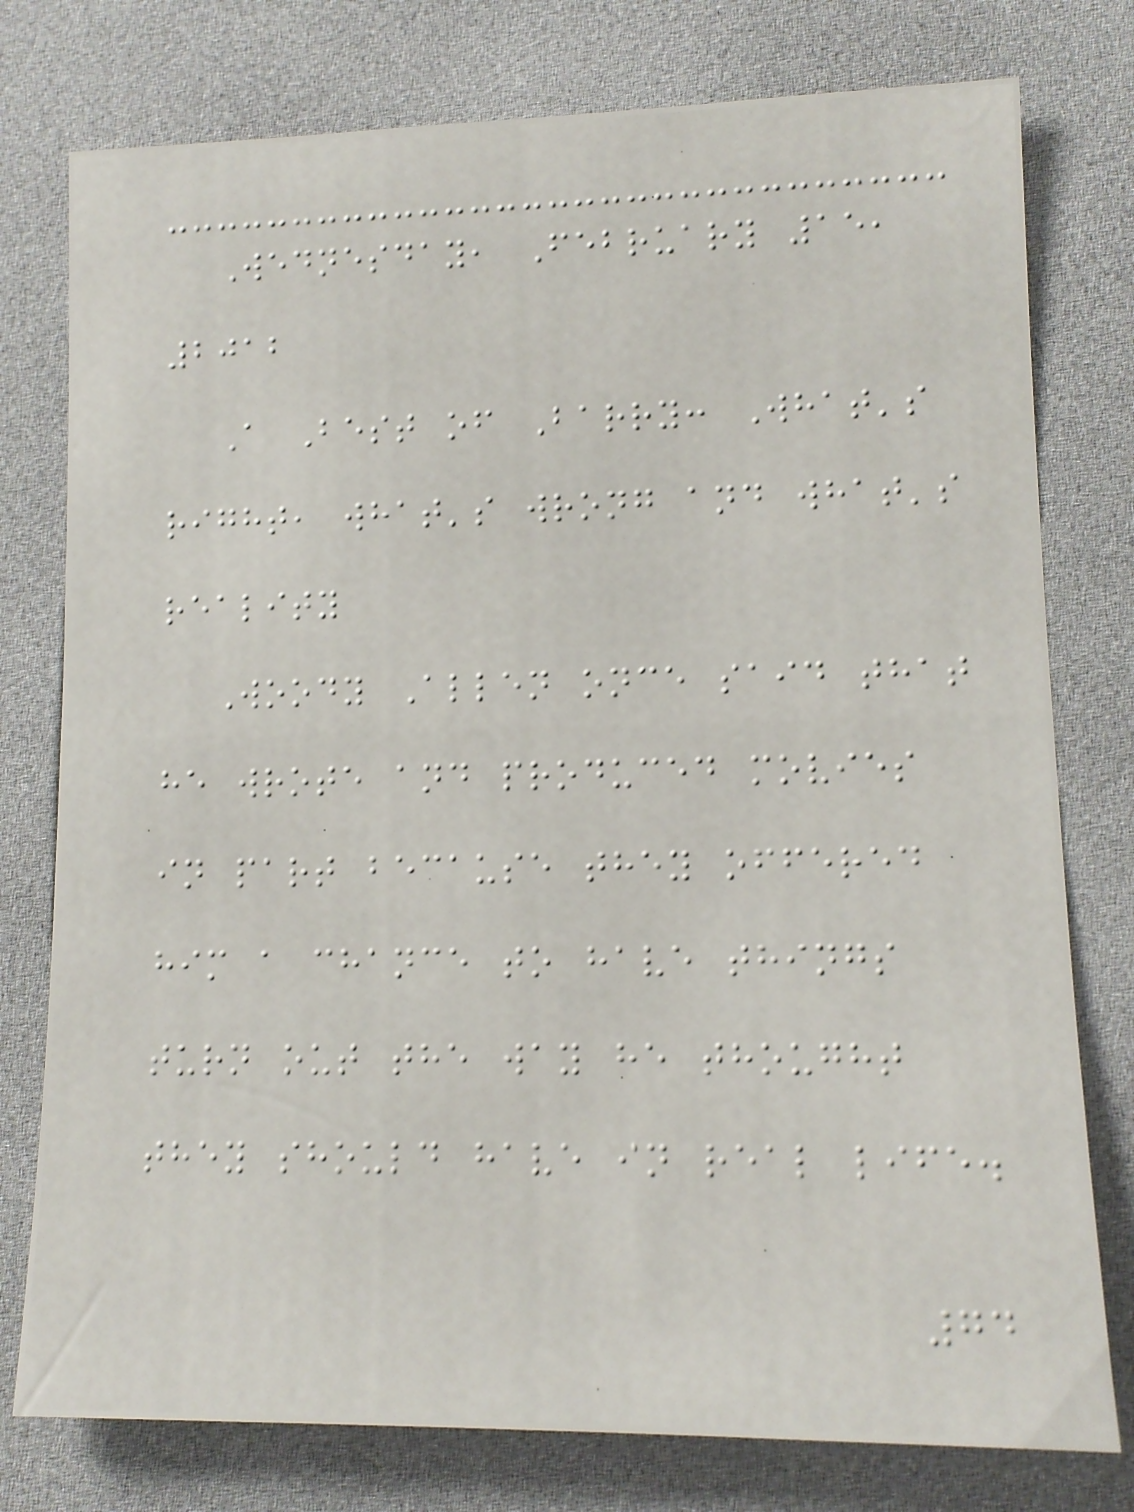Wednesday, February 15,
2012
A Best of Barry: What's
right, what's wrong and what's
reality
Woody Allen once said that
he wrote and produced movies
in part because they offered
him a chance to have things
turn out the way he thought
they should have in real life.
74
